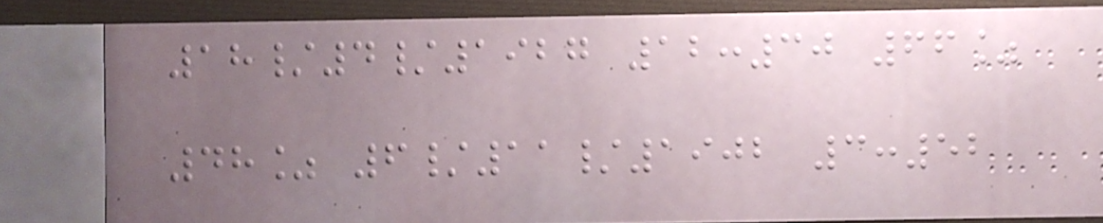18/4/1927 12:30 66%
48% 6/11/1902 3:52
